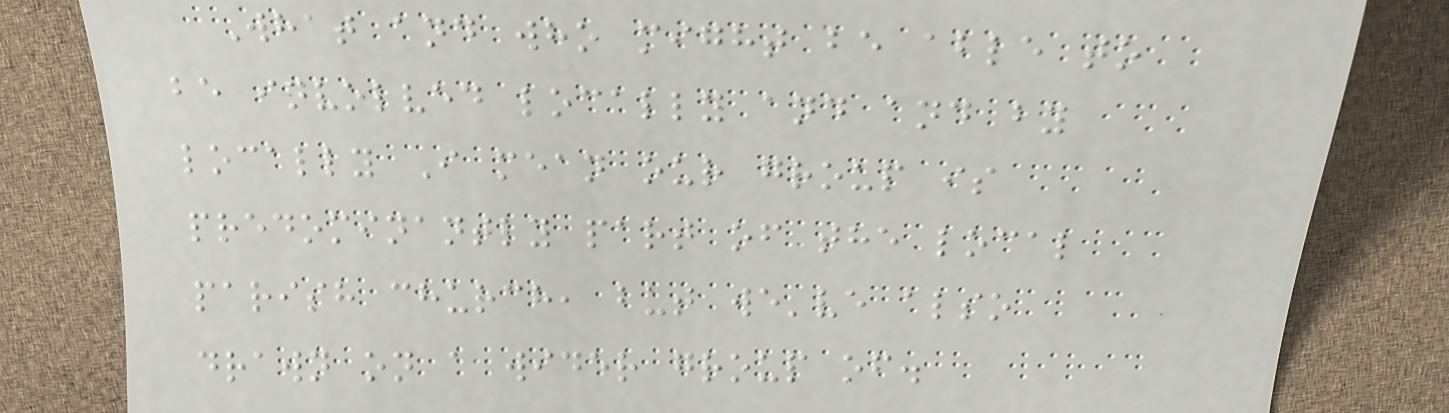What and who might be able to
be involved locally and and by
locally I mean our group is
predominantly part of the local
parish church, but we've also
drawn on a wider group of.
